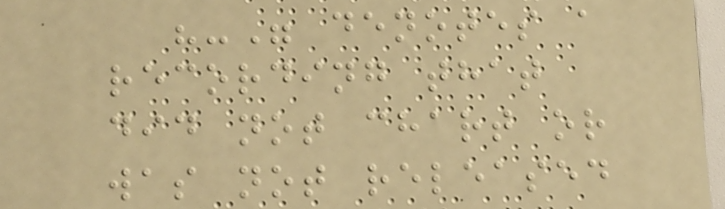"-" denotes a
recording that
did not chart or
was not released
